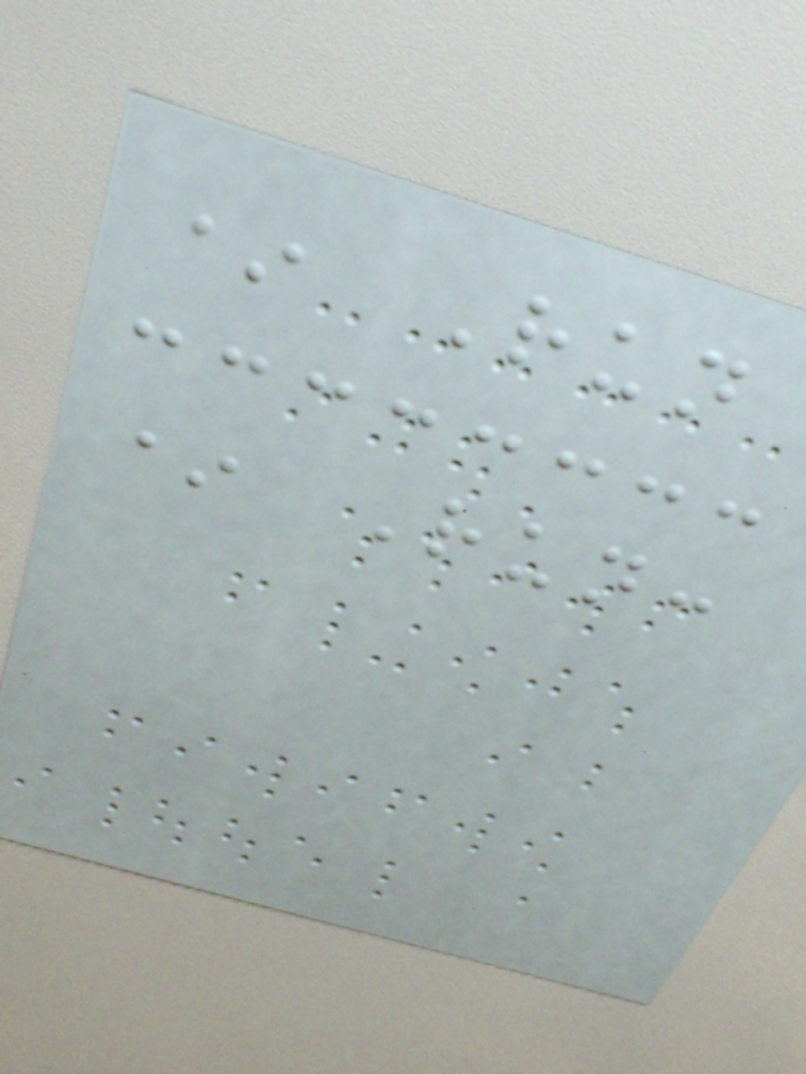* Run
* Run:
